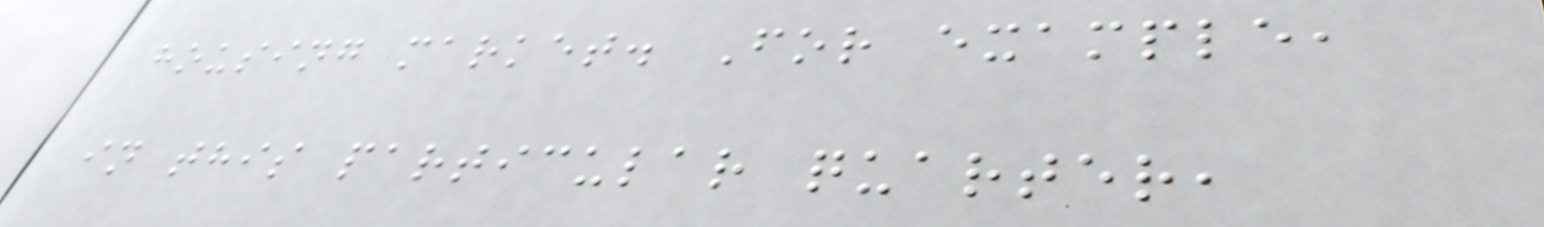housing market. For example,
in this particular quarter,
